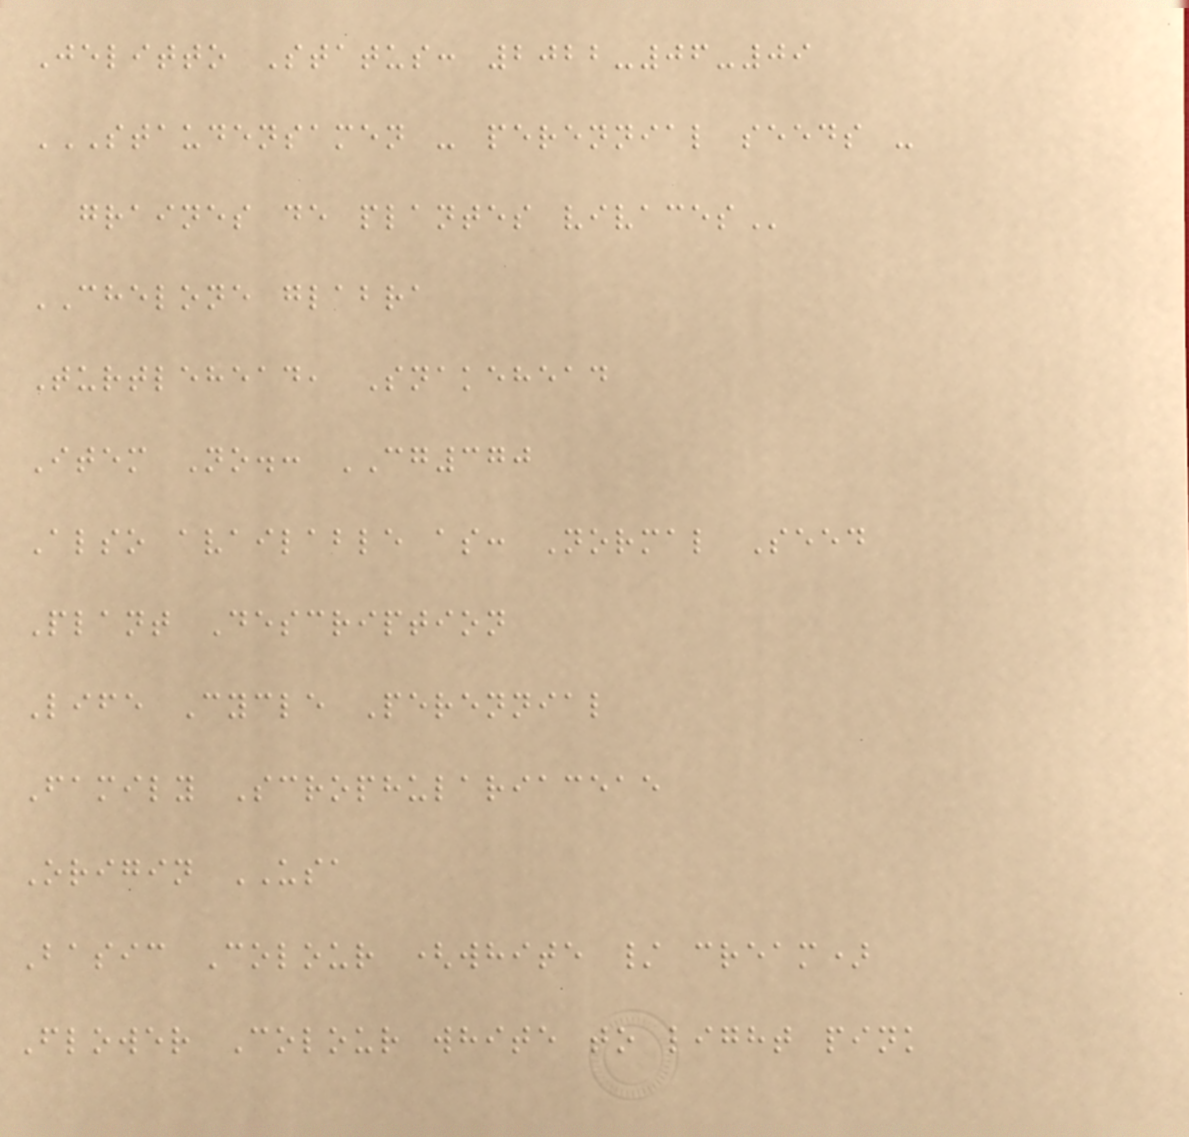Jelitto Status: 2022-06-09
STAUDENSAMEN - PERENNIAL SEEDS -
GRAINES DE PLANTES VIVACES
CHELONE glabra
Turtlehead, Snakehead
Item No.: CG370
Also available as: Normal Seed
Plant Description
Life Cycle Perennial
Family Scrophulariaceae
Origin USA
Basic Colour (white / cream)
Flower Colour white to light pink
